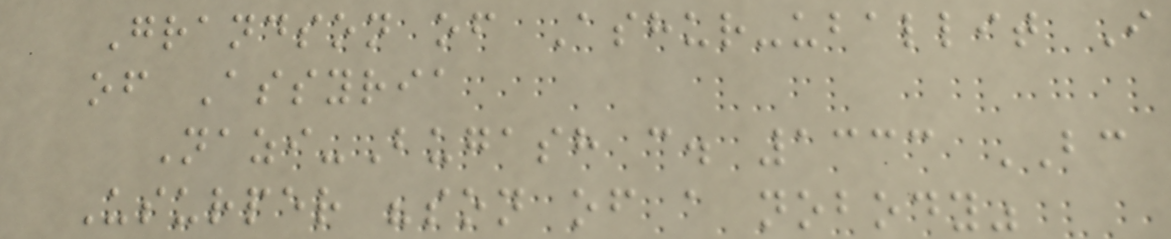Grandson of Ashur-uballit I
of Assyria
Nazi-Bugash c. 1333 BC
Usurper "son of a nobody"
